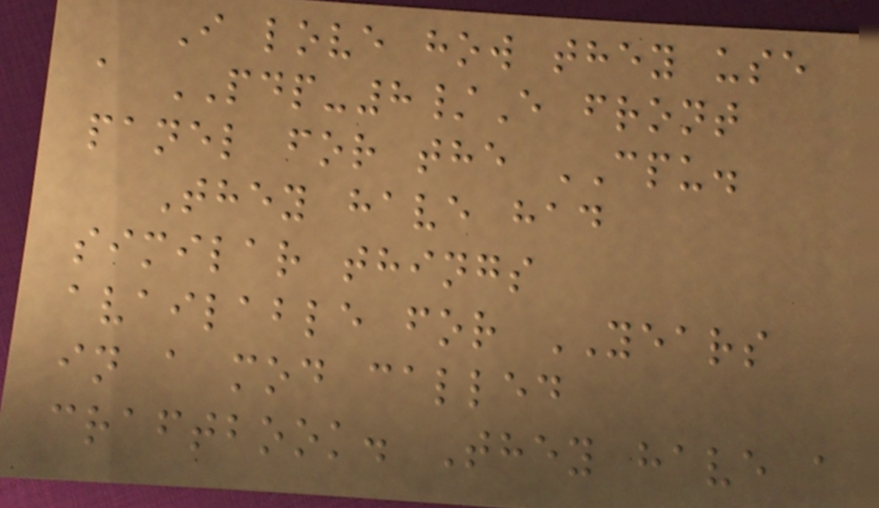I love how they use
a PDP-8/E front
panel for the CPU.
They have had
similar things
available for YEARS
in a mod called
craftbook. They have a
